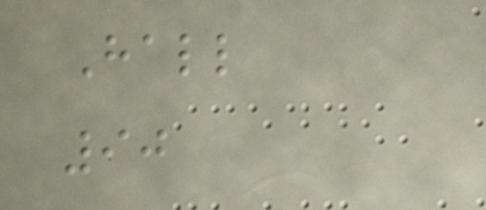Hall
90
